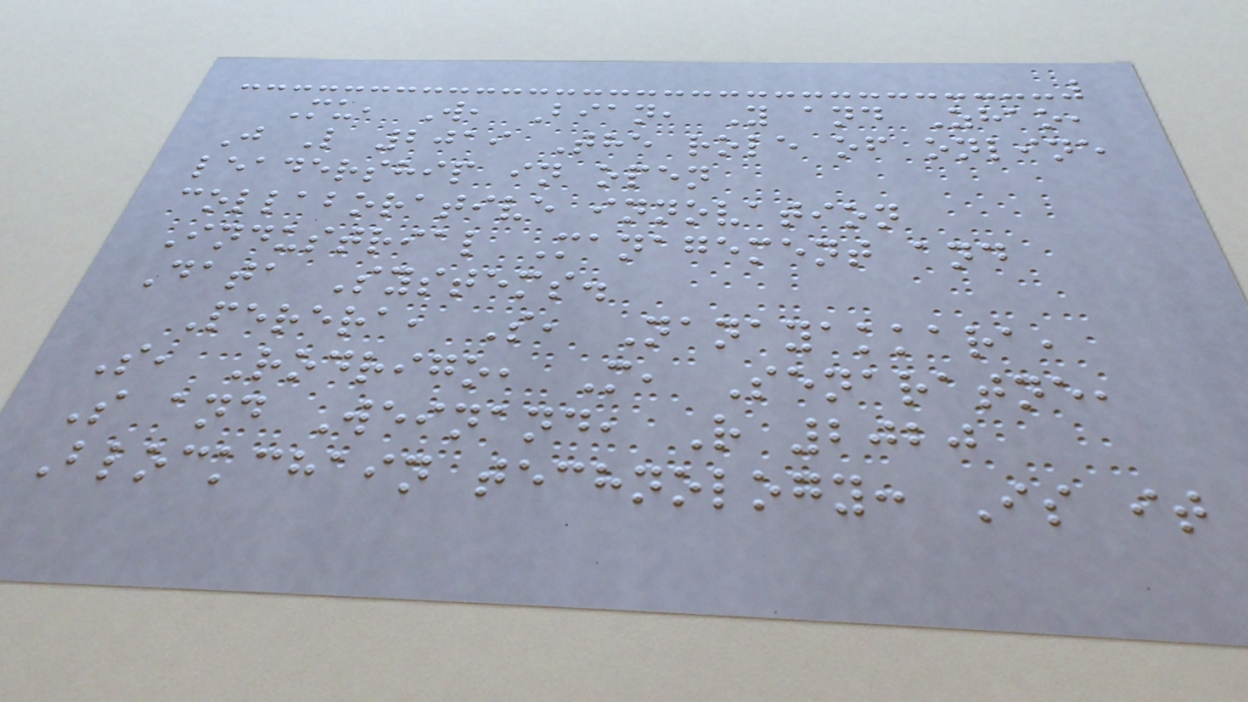Mu, W, Bian, Y and Zhao,
J L 2019 The role of online
leadership in open
collaborative innovation
Industrial Management and
Data Systems.
Perera, S, Nanayakkara,
S, Rodrigo, M, Senaratne,
S and Weinand, R 2020
Blockchain technology: Is it
